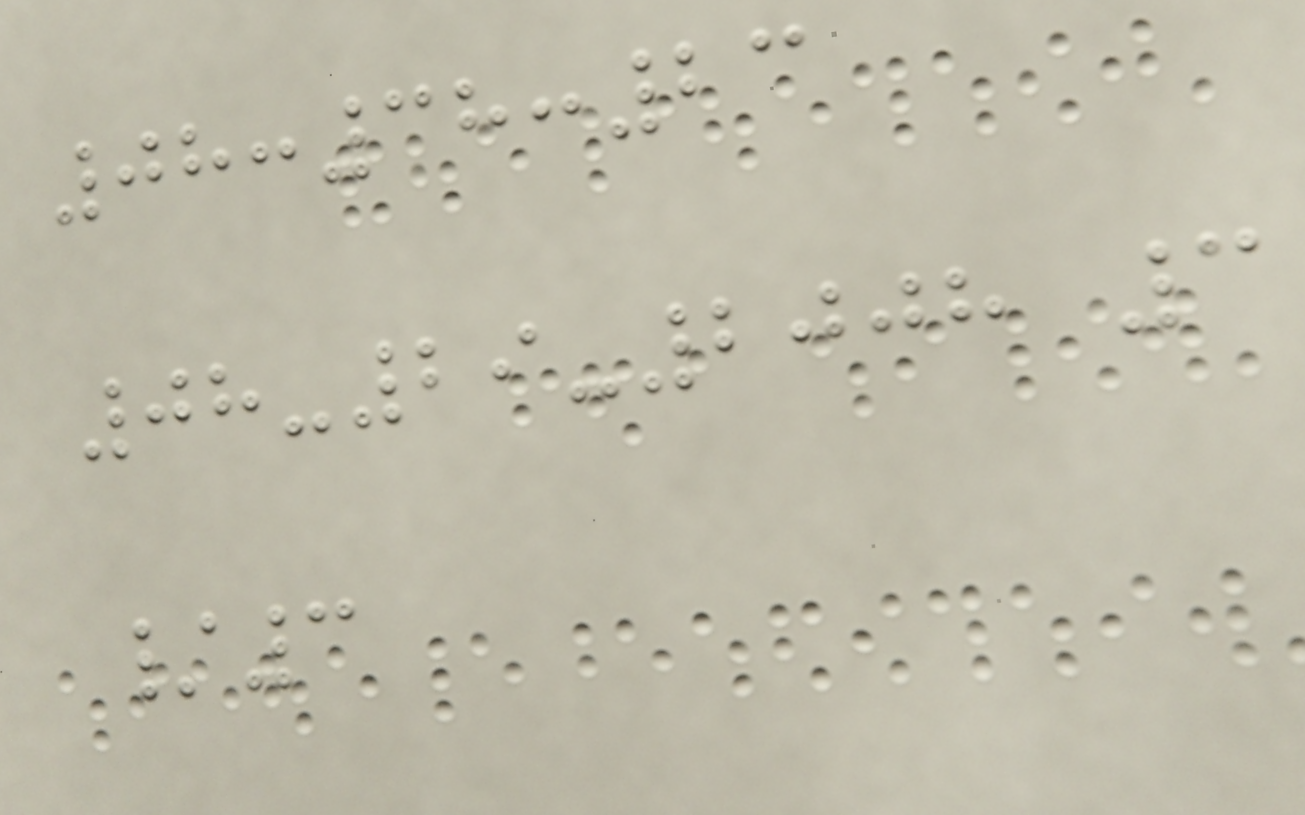08:38:23
08-29-2008 3
/3
